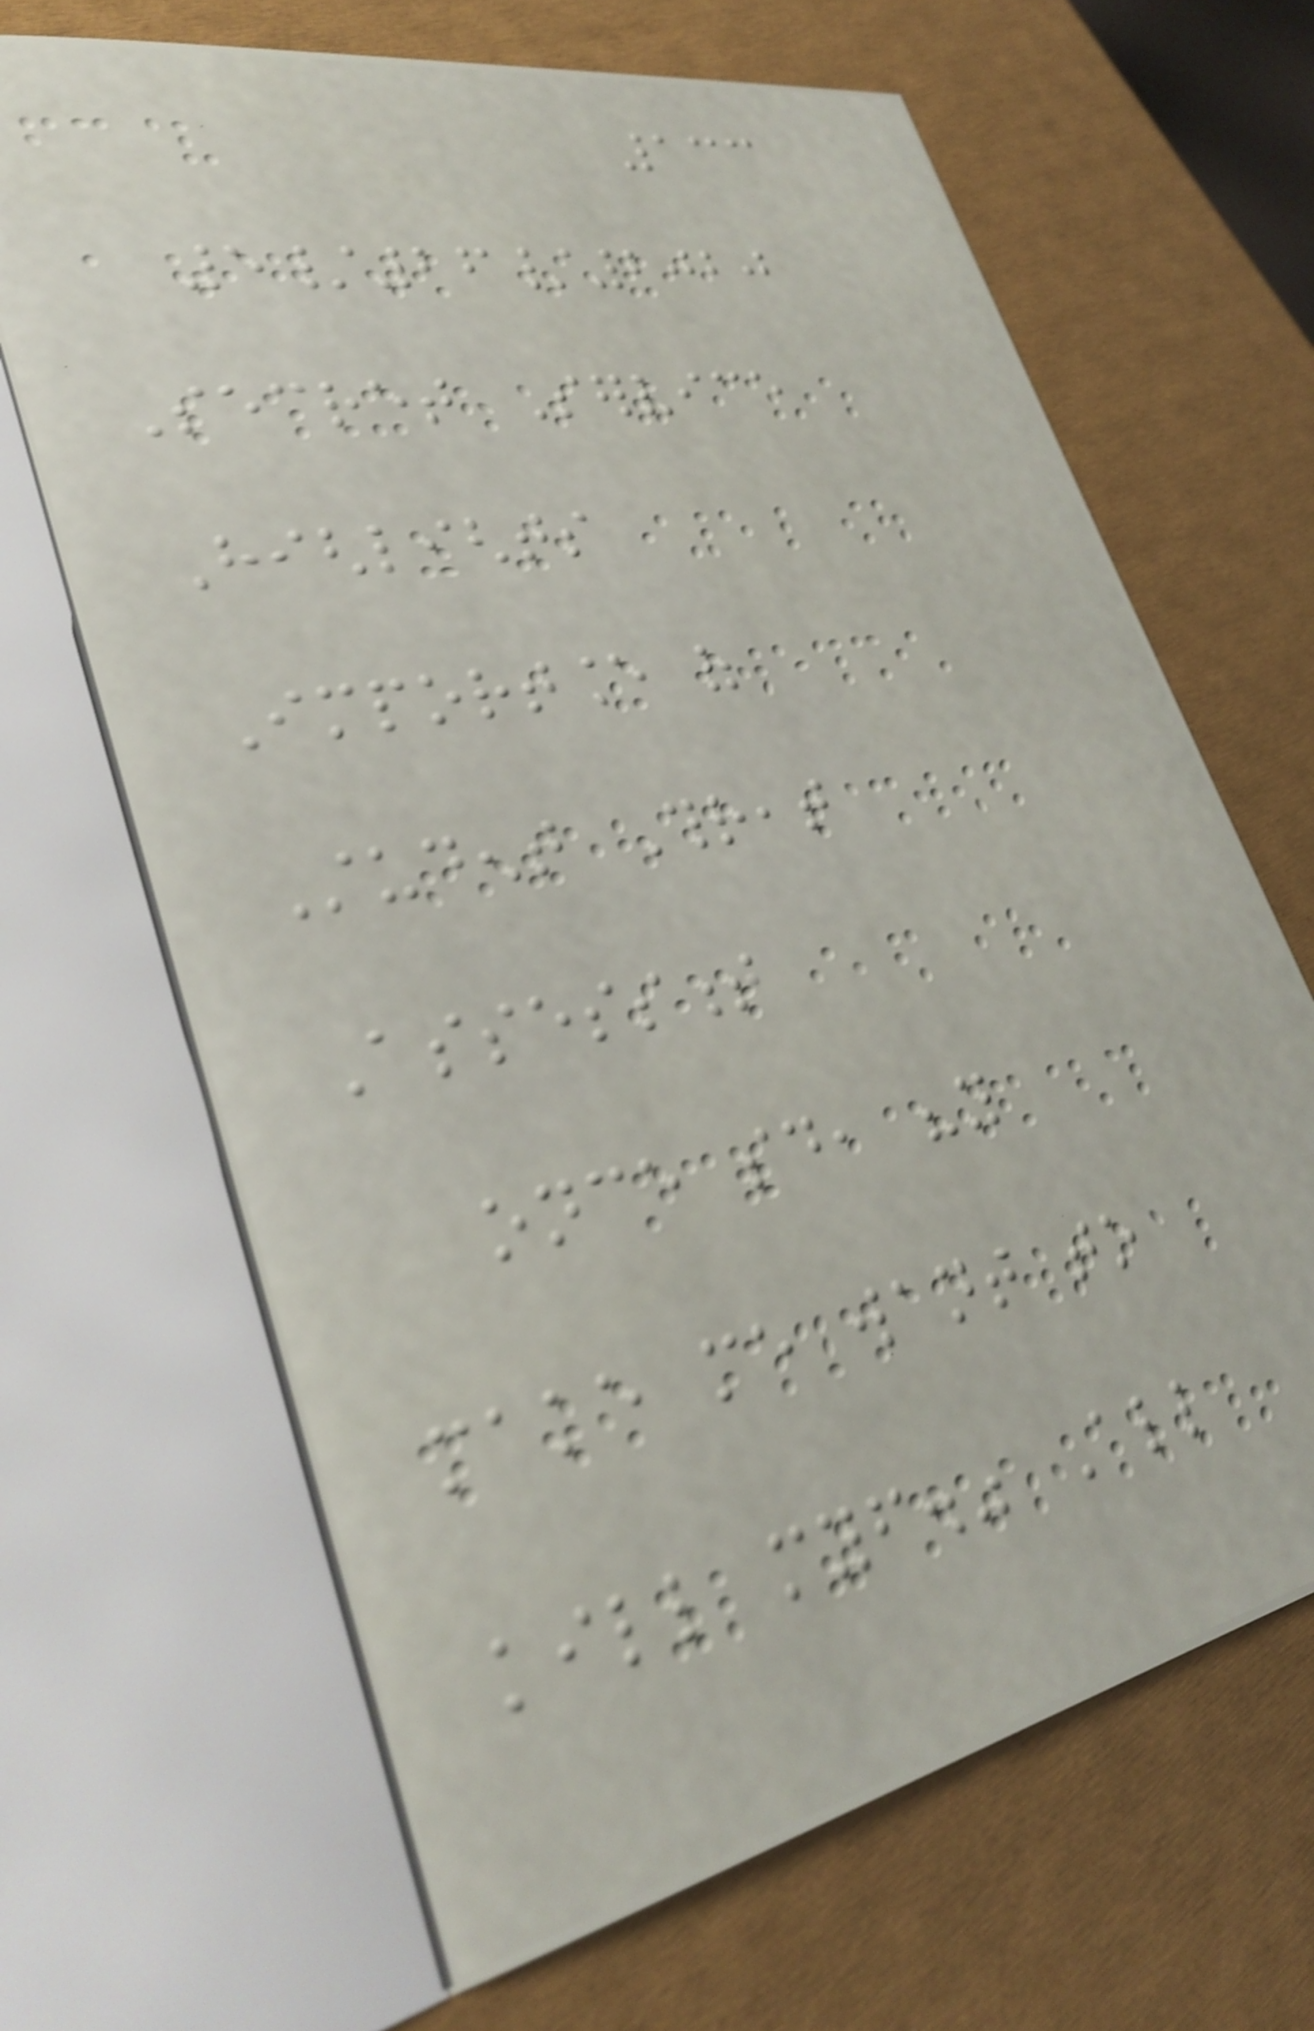133
5/26/2020
Secret Service
Highlights
Importance of
Student Threat
Assessment
once said, "you
make me want to
kill myself." All
